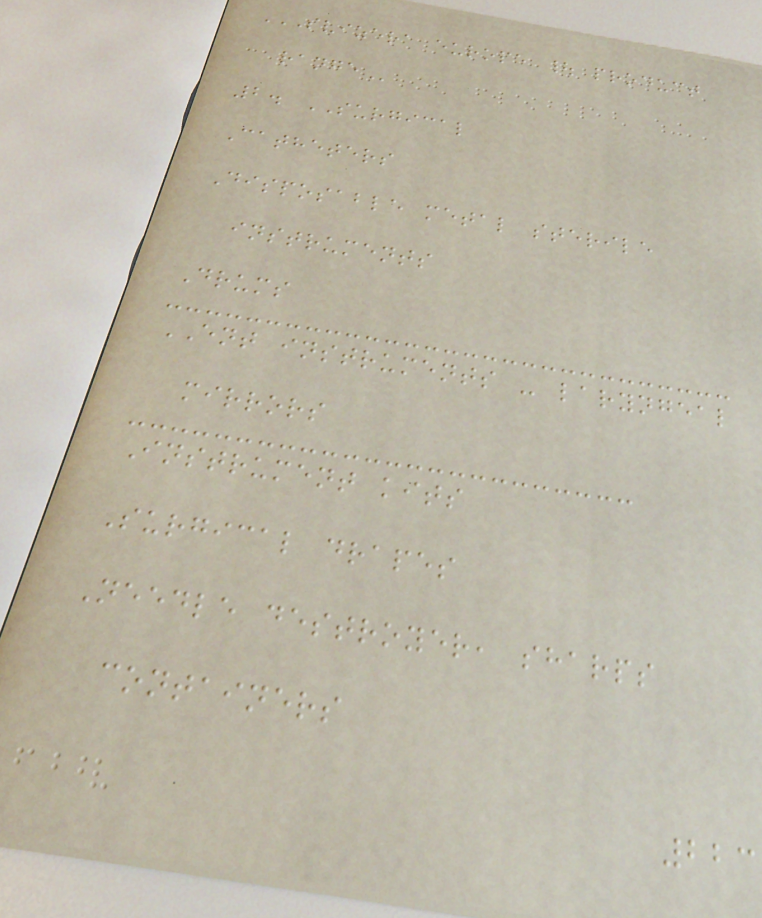SVIZERA EUROPE | PRODUCT
RANGE
2. SURGICAL
Catheters
Disposable metal sterile
instruments
Drums
ENT instruments - laryngeal
mirrors
Instrument kits
Surgical drapes
Needle destroyer, sharps
containers
223
